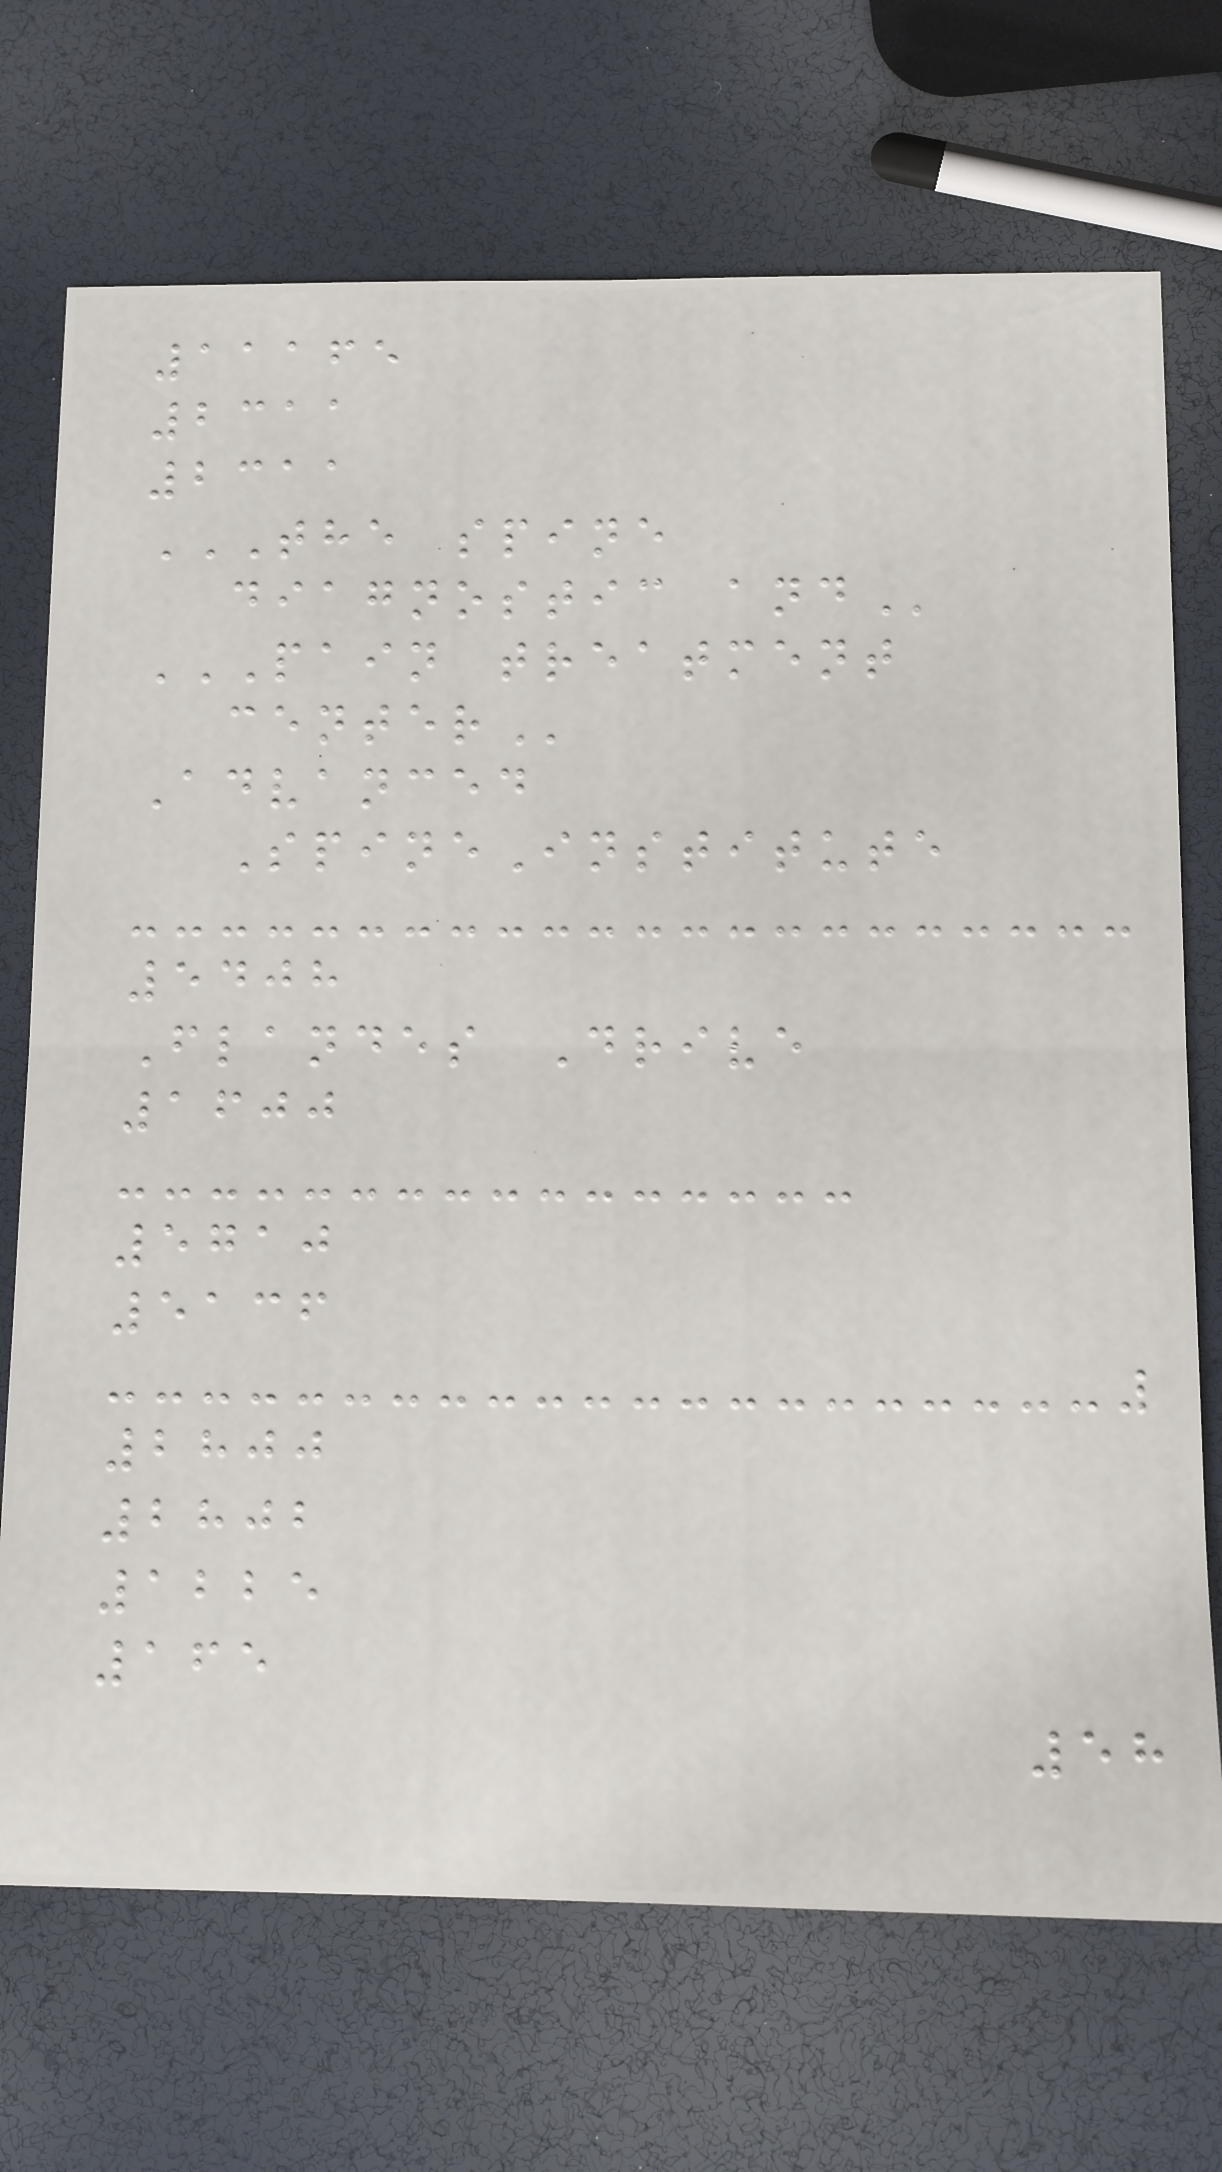11165
2311
2311
THE SPINE
DIAGNOSTIC AND
PAIN TREATMENT
CENTER
Advanced
SpineInstitute
5408
Flandes Drive
1600
5710
5136
2800
2802
1225
165
58
